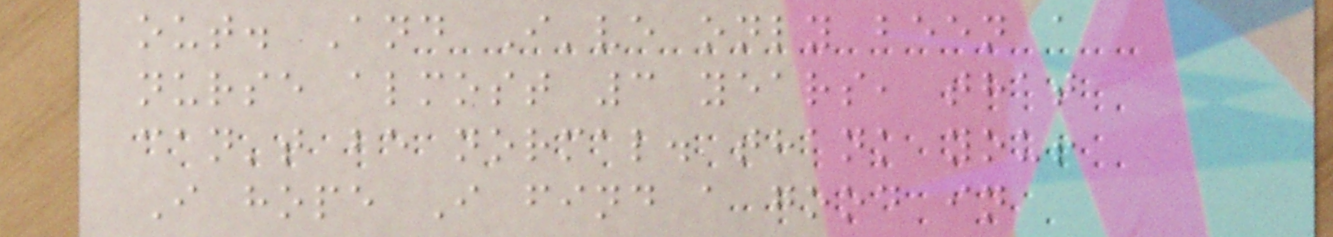out. And I've only been a
nurse almost 3 years, that
can't be normal. thank you!
I hope I find a good in
